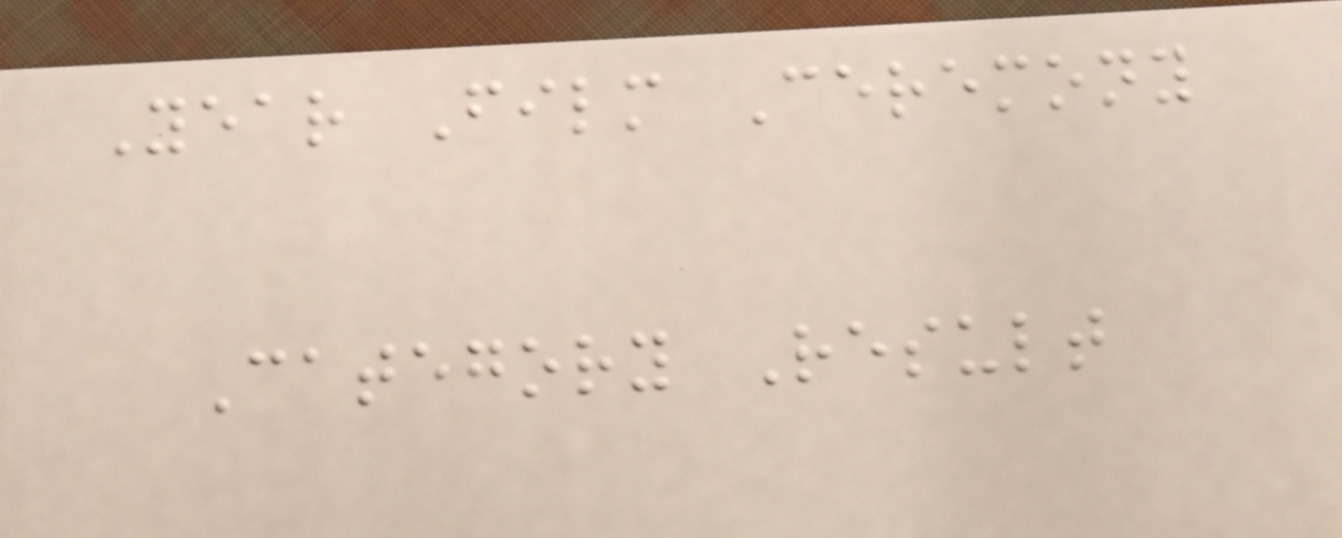Year Film Ceremony
Category Result
